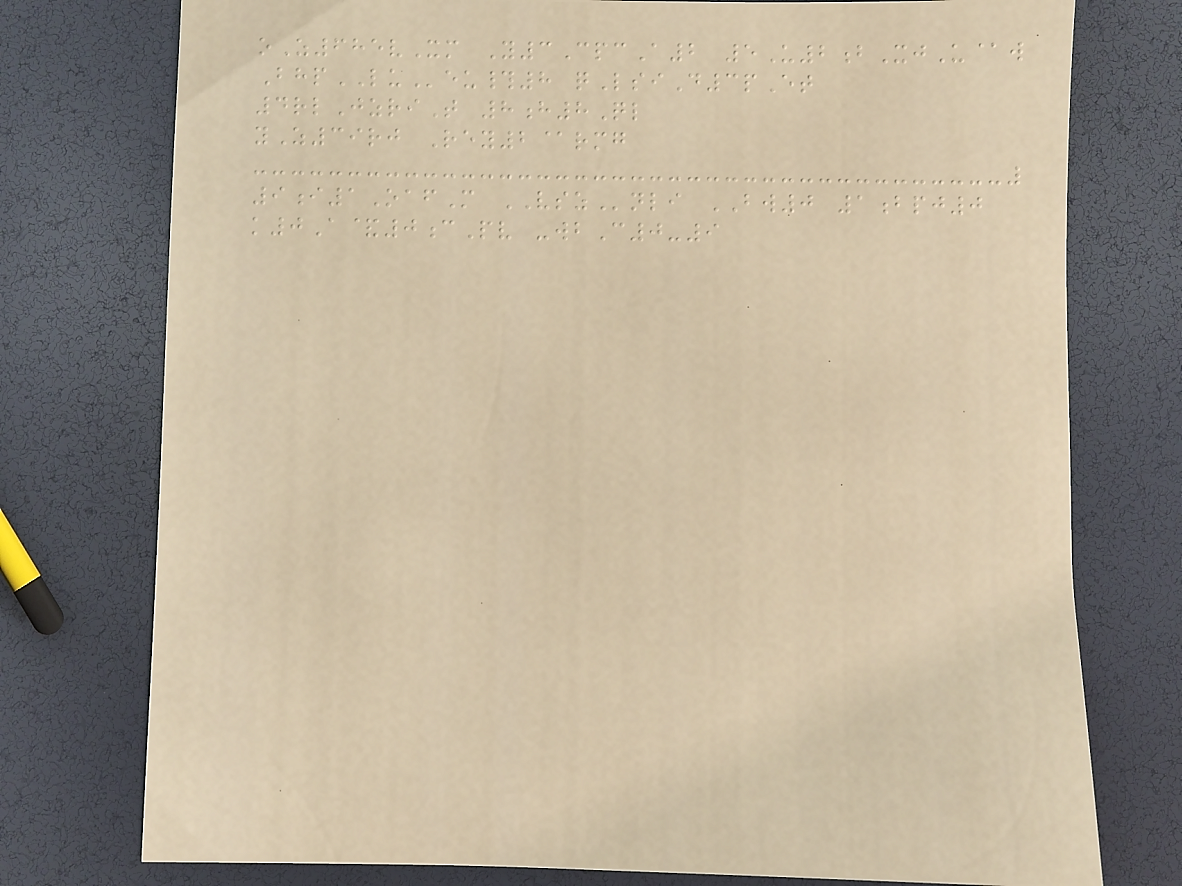oZ685vXm Y3CpcA2 5U2bXjU@w
BhpLUeu#8 qLsiD3pEt
4rlJzriT 8h8Ql
yZ39rj Rey2@rmg
9i1OafM VSZnli BW0 1bpj0
k0A&0cPv -wbC0-9
